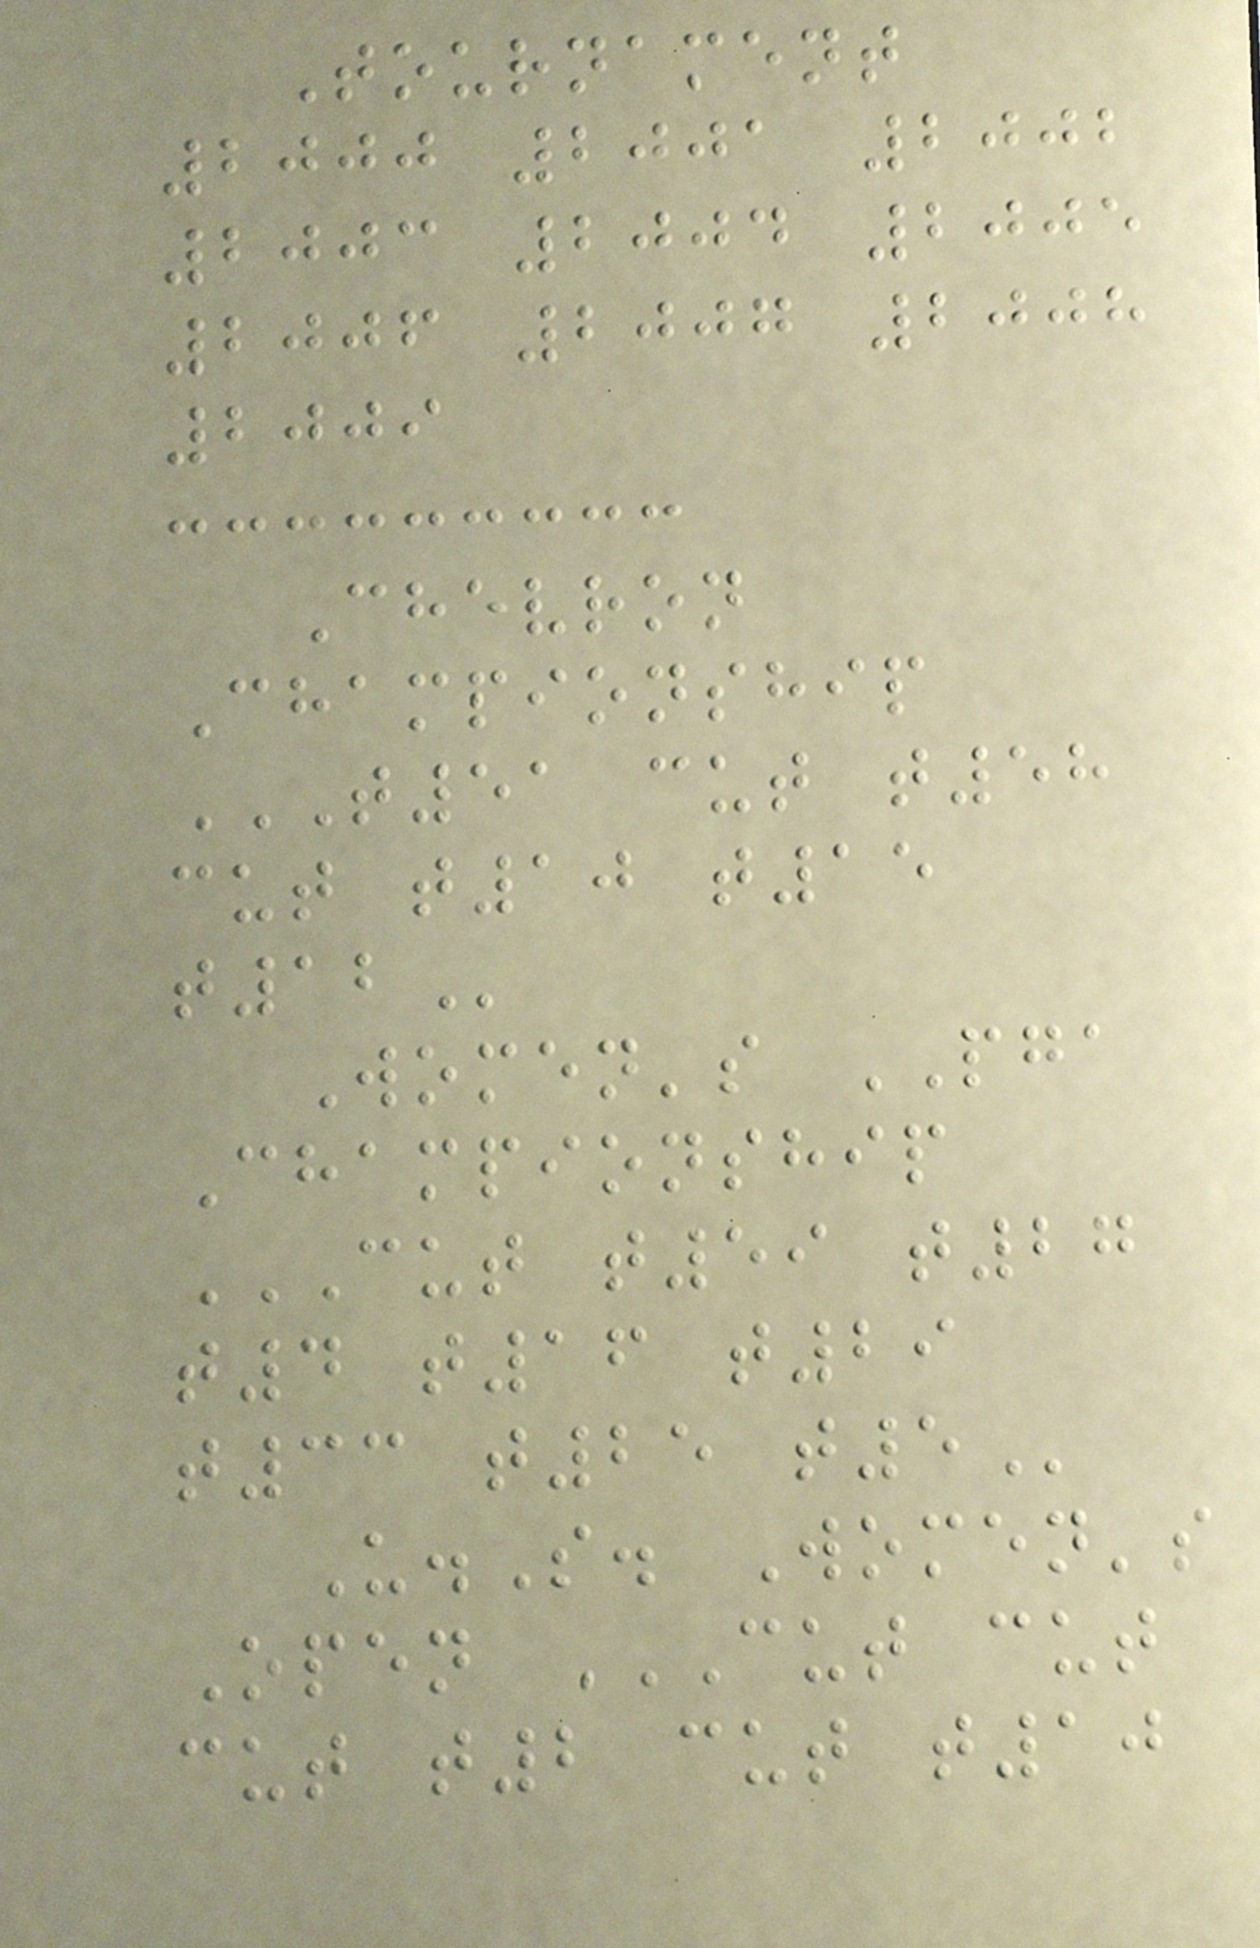Tournament
2000 2001 2002
2003 2004 2005
2006 2007 2008
2009
Chevron
Championship
T51 CUT T58
CUT T10 T15
T12
Women's PGA
Championship
CUT T59 T27
T4 T16 T29
T33 T25 T5
U.S. Women's
Open CUT CUT
CUT T2 CUT T10
